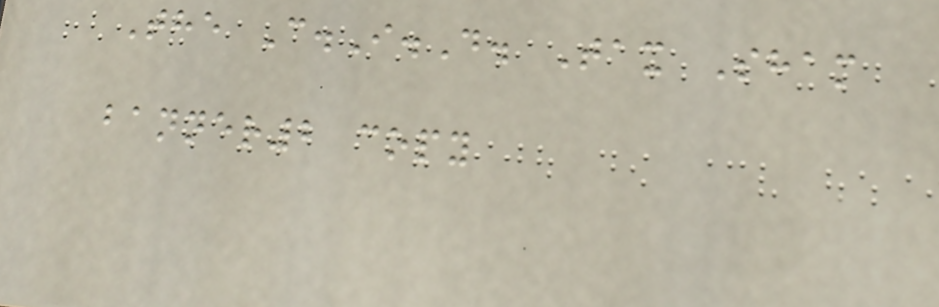The C.I.D. Tax Sham
banner2 copy
